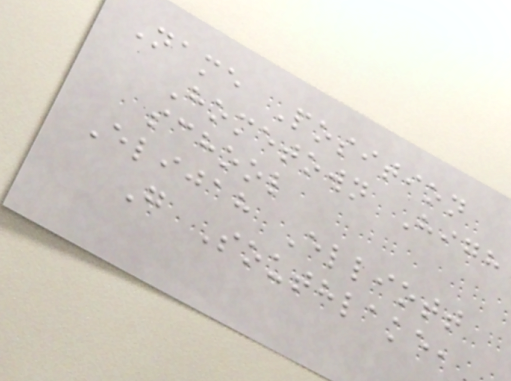Name Position
Hometown High
school
Elijah Elliott
G Southlake,
